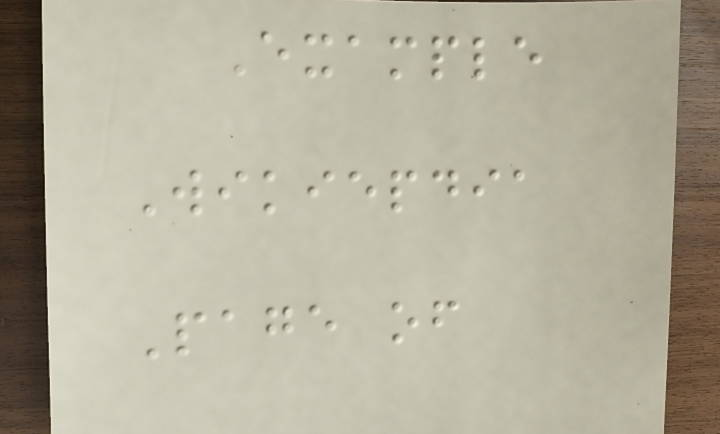Example
Wikiepdia
Page of
